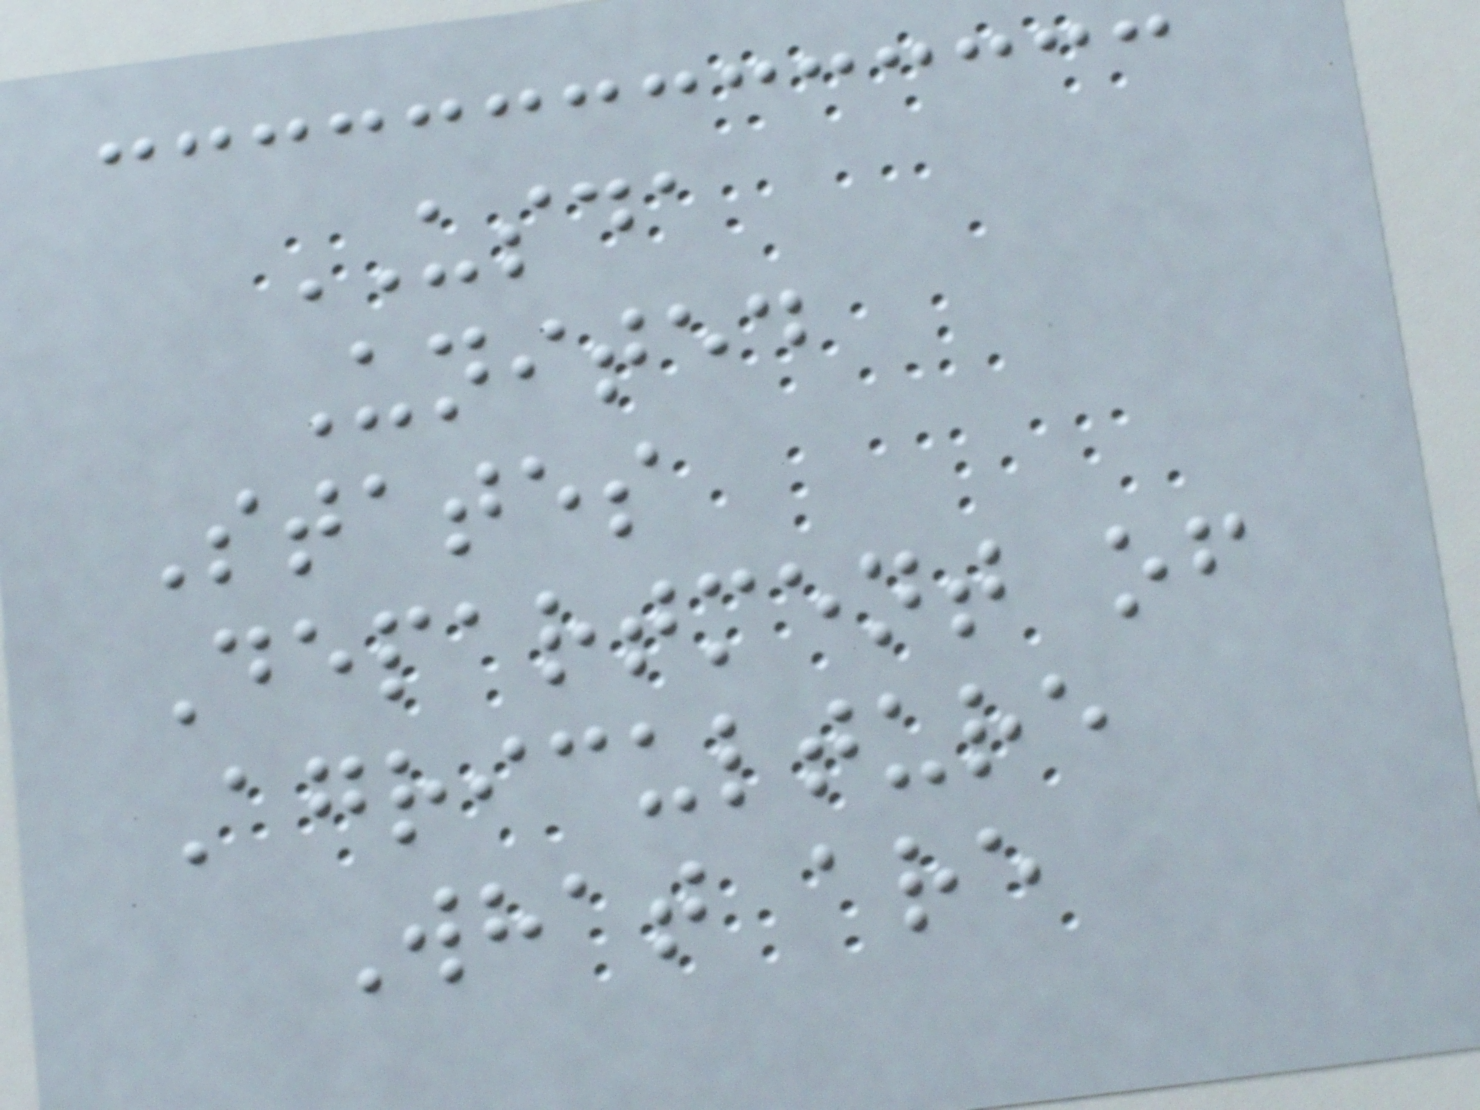USDA
United
States
Department of
Agriculture
What are
